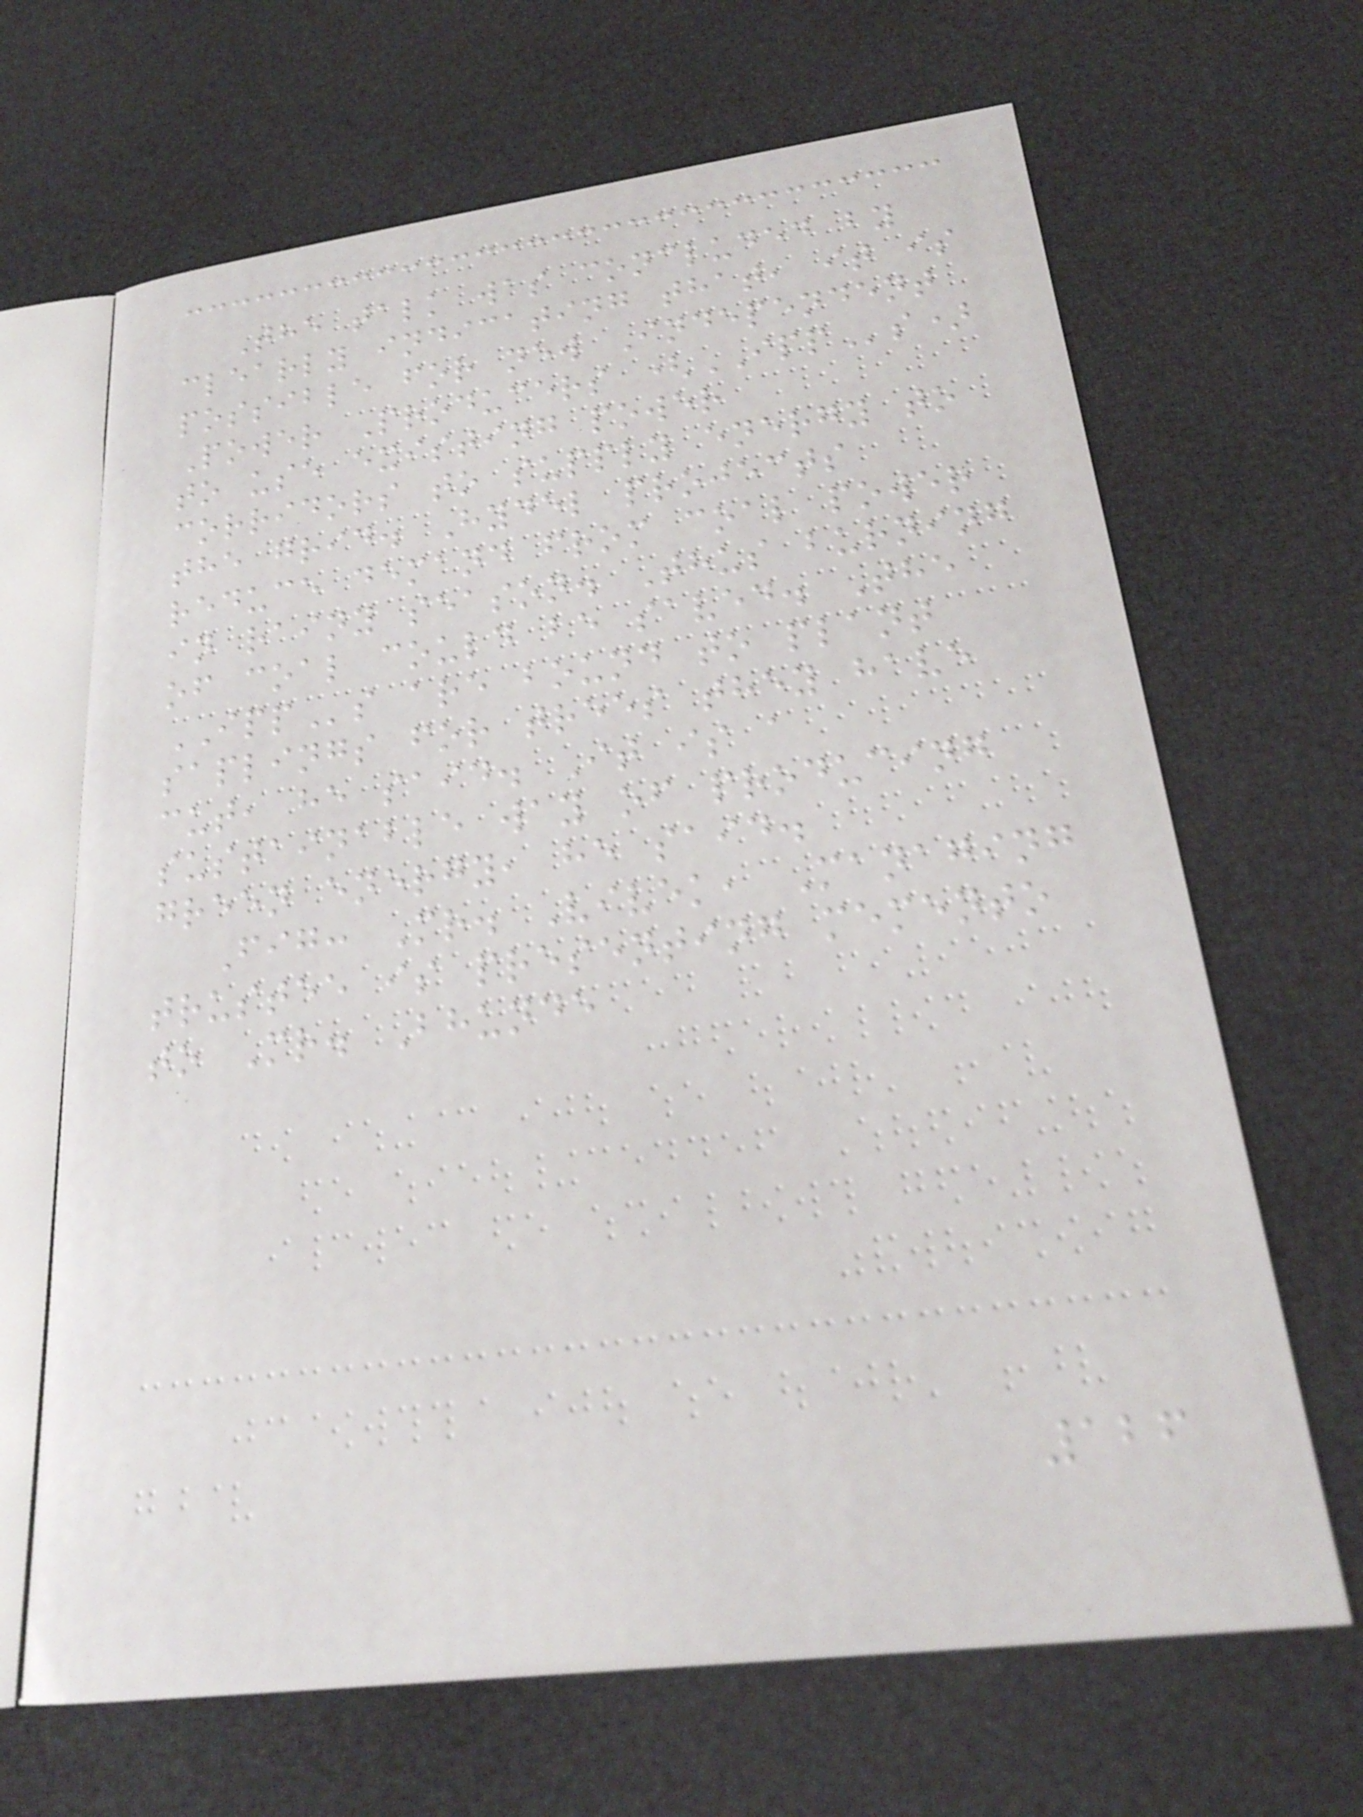The talk was concluded by
clearly indicating that, it is
possible for new Independent
Power Producers (IPPs)
to use existing power
corridors to supply energy to
the grid. Hydel projects
reduce demand from coal power
in rainy season. Thus burning
of coal could be saved. The
IPPs are bound to plant
saplings for trees they have
cut, he said. It is a
sustainable way of producing
green energy, he said.
Fig: Mr. Vivek, Managing
trustee is presenting memento
to Mr. Bhunde
126
